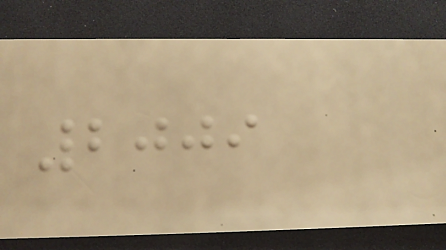2009
